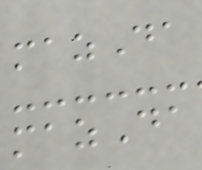mazDa
mazDa
